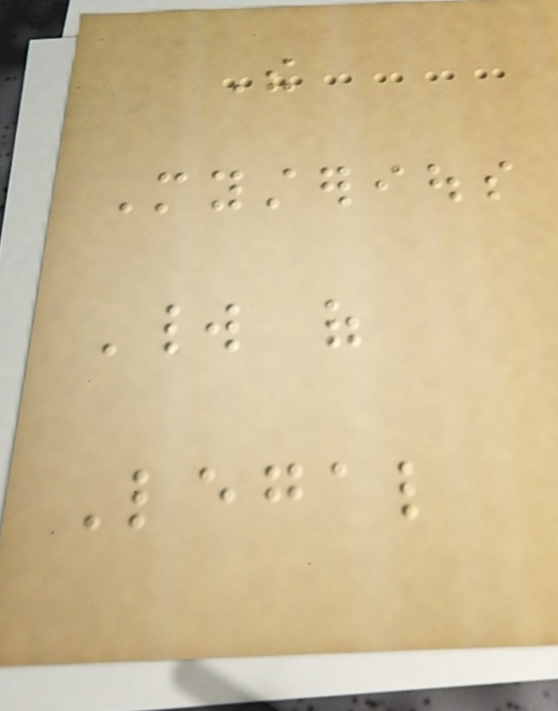The
Mysterious
World of
Legal
